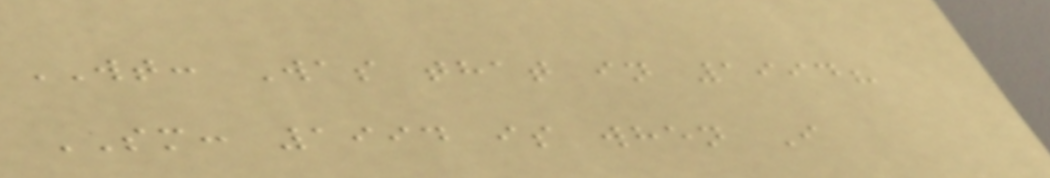WT: Was that in 1994?
SM: 1994 is when I
